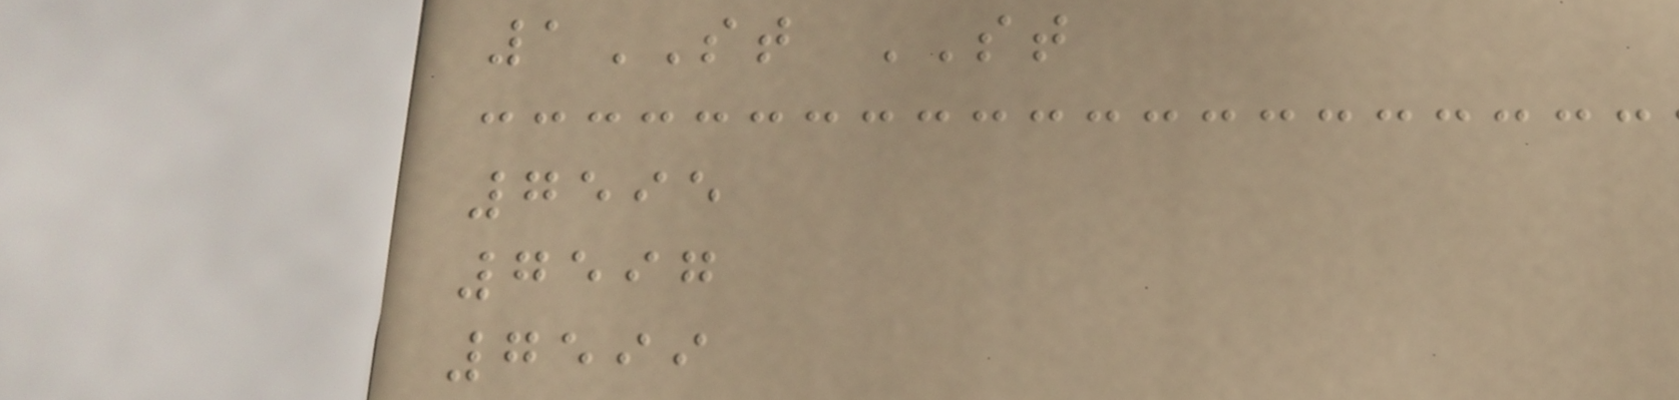1ST ST
7595
7597
7599
